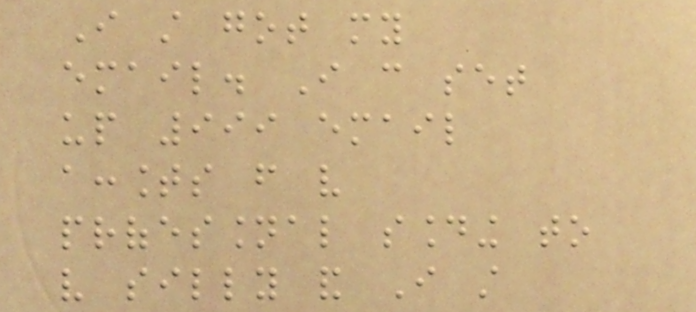I still got my
email. I can set
up 999 email
accounts from very
professional sounding to
very silly and I still
